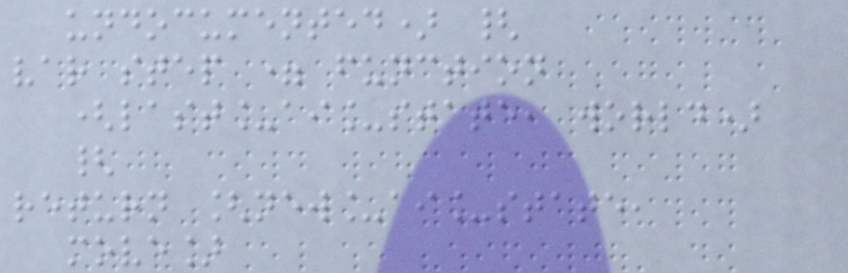undocumented) {
var step = function
(last_ai_state, world)
{
return [new_ai_state,
move]
